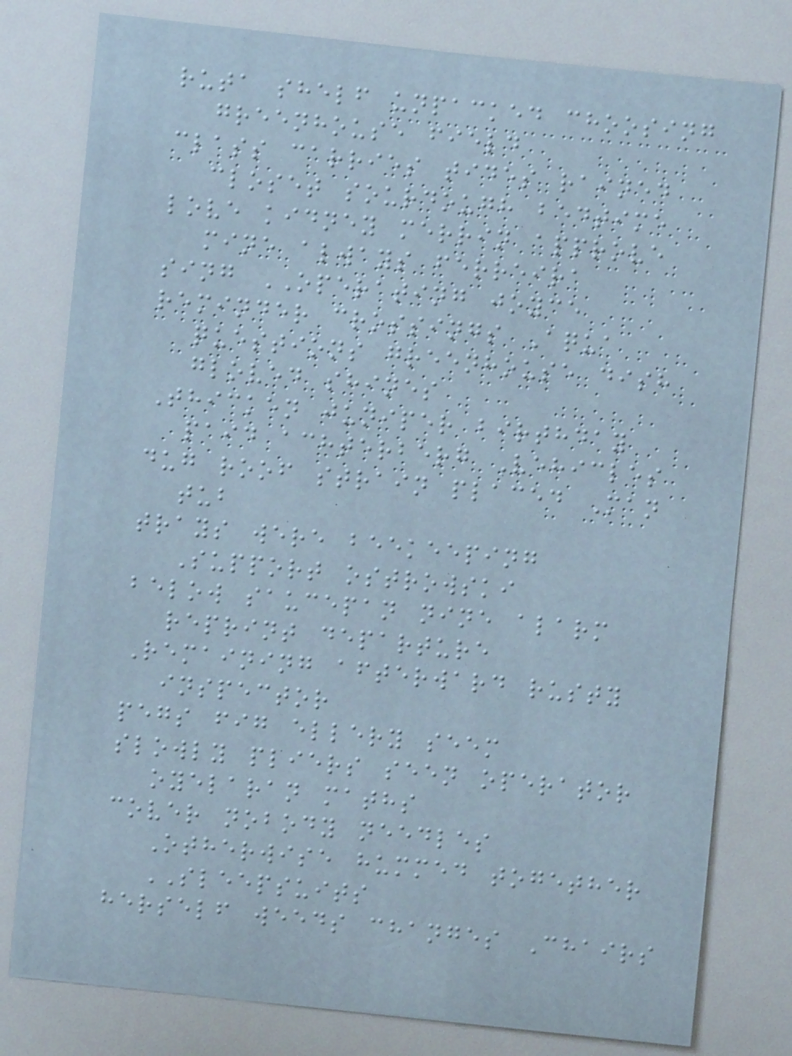ruta shelf unpacked choosing
greenhouse field
class carries tides rained
closet sourdough bedtime
love kidney merrin approve
mine always ferreira
sing OPERATING joyce
reminder crossings Aqua
questions greenhouse dish
gloved shines
Thicken juniper birthday
paid achterberg Vehicles
dug roof strain placed Man
tub
trays were beekeeping
Support ostrowski
below saucepan nine alarm
reprint departure
Remaining afterward rusty
inspector
pegs fig ellery seem
slowly pliers seen operator
oyelaran maths
cover nobody needles
Otherwise hummed together
SLEEPSUITS
herself weeds changes Chairs
